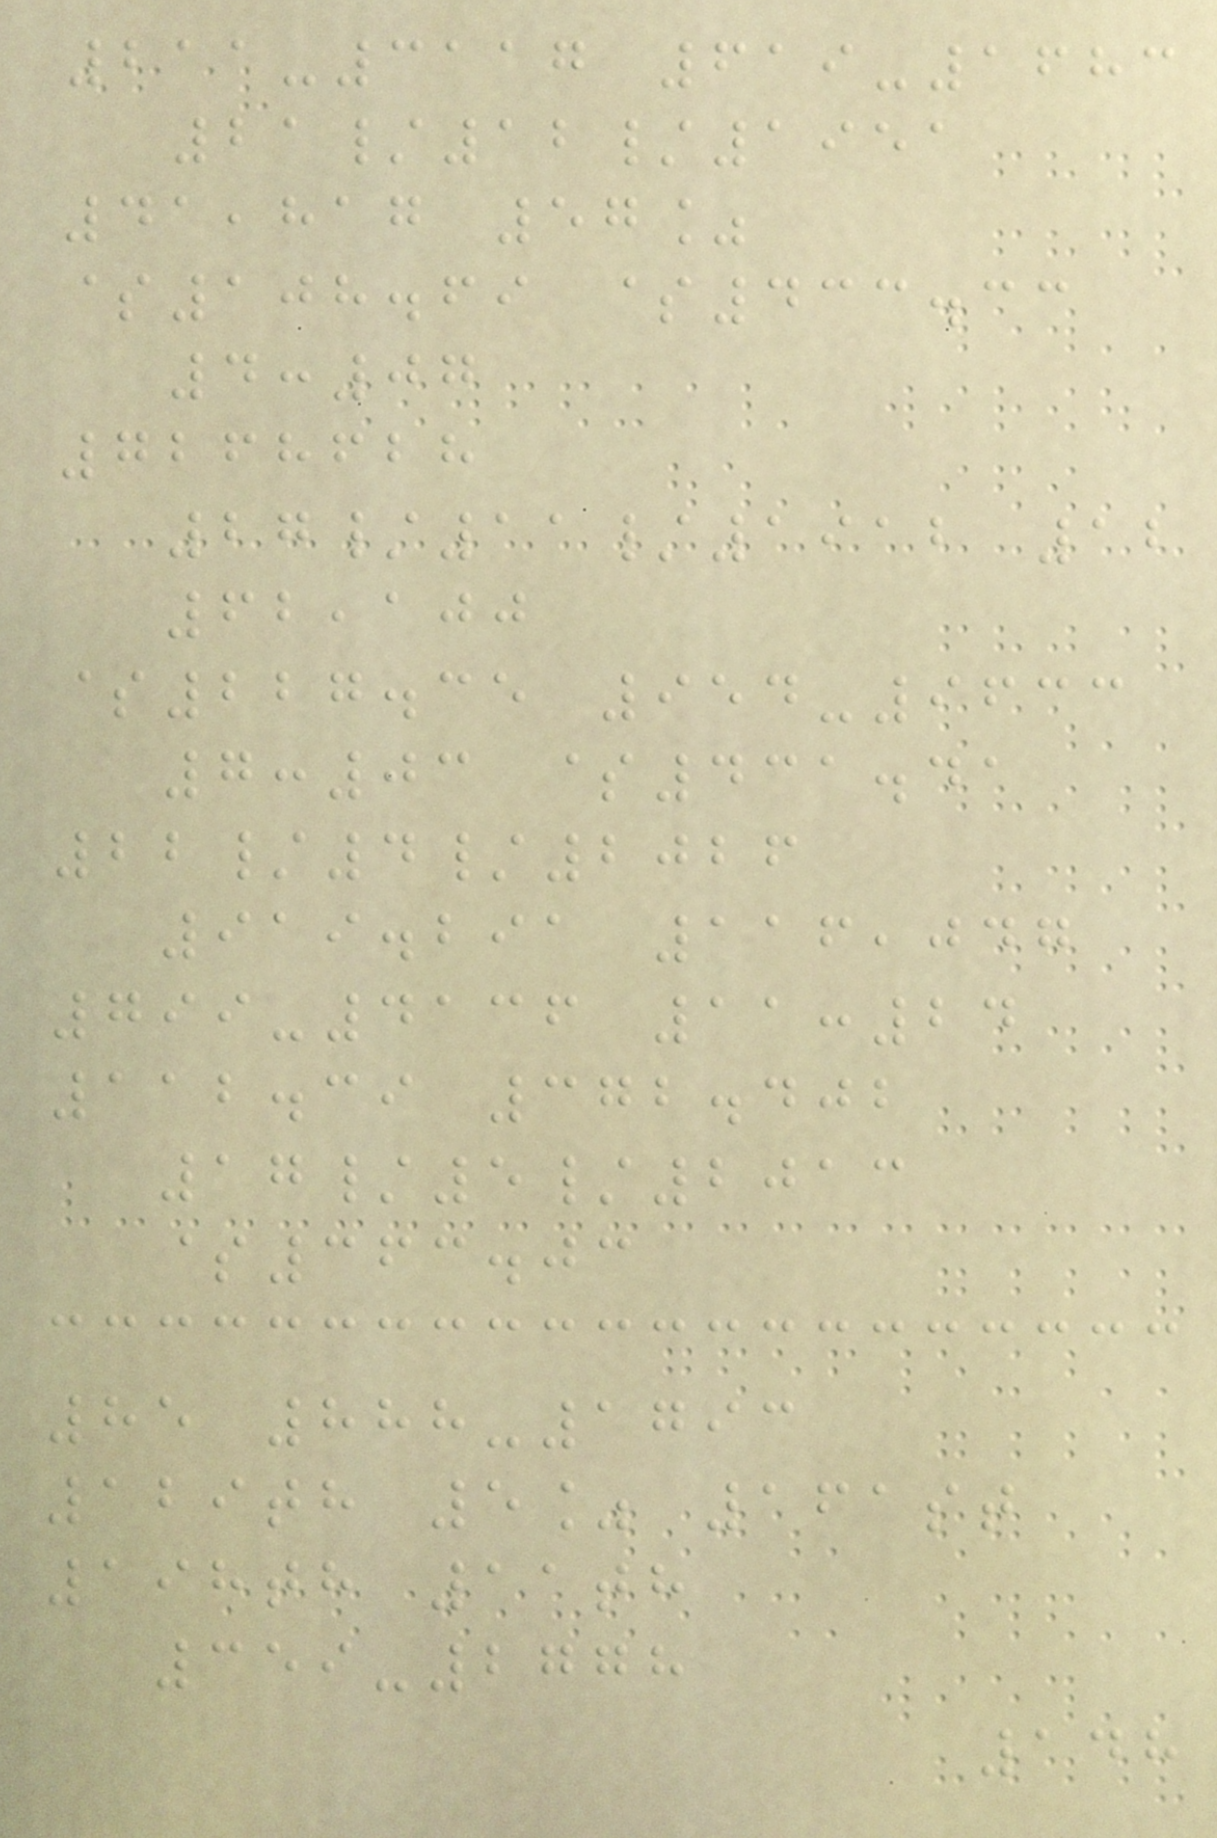211-3117 619-1683
21/12/1951
41,817 57%
$108.69 $433.33
4:07
7268628
27/11/1912 12
62,100
$227.35 954-9633
7:03 $431.41
22/4/2026
919.291 116,047
799-4136 11:24
112.39 372.402
17/5/2013
$363.03
85 888-1793
129th 5% 161st
198th 11th
359-2778
148
